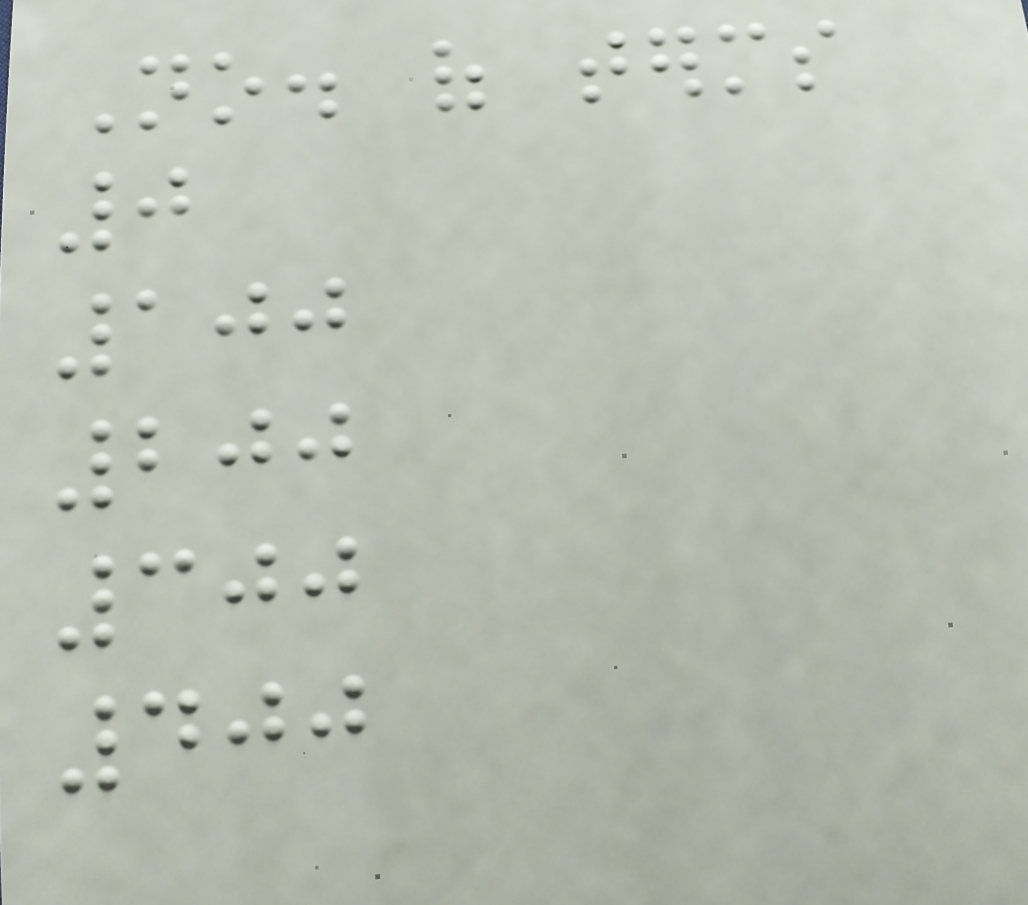No. of terms
0
100
200
300
400
